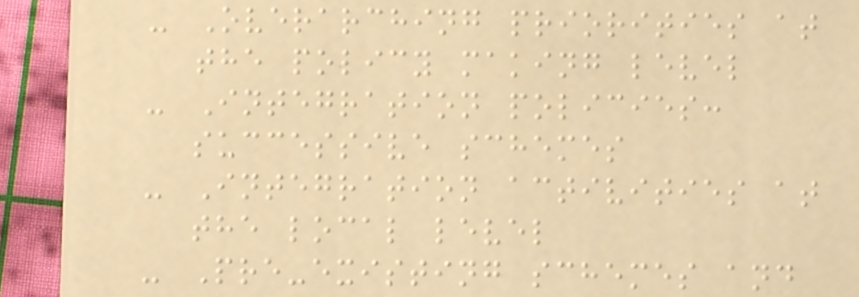- Overarching priorities at
the policy making level
- Integration policies:
successive schemes
- Integration activities at
the local level
- Pre-existing schemes and
